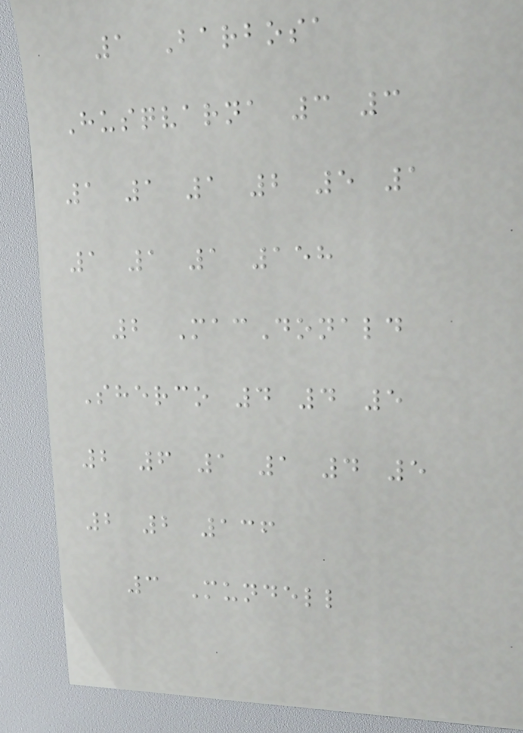1 Barbosa
Husqvarna 3 3
1 1 1 2 5 1
1 1 1 158
2 MacDonald
Sherco 4 4 5
2 6 1 1 4 5
2 2 136
3 Mundell
